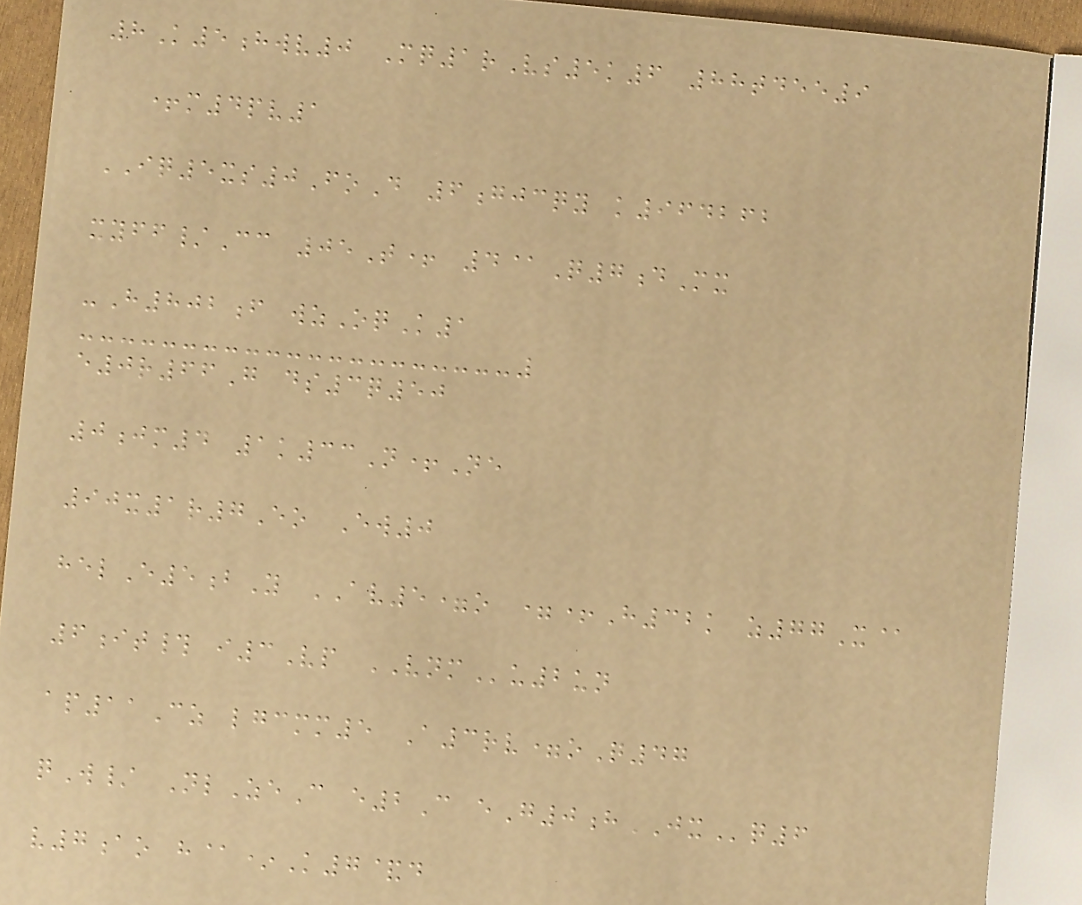8K5hwv0 Mq1rVs5k6 88tdee9
+m4pv1
IQ5xs0FoD 6gjcqy k964262
xyff/Cc 05T+ 4@Q7dMx
-H802f wzOqK1
e0r66G ds3q50
0jm4 1k33N+Ne
90x1r7Eo Ew0
helE5bY AV5=o =+H32k z77X@
6it# i3Vp VNMu2un
ap11Cz lgcmm5 A3rv=oQ47
qW/ NlZeC e2C eG0hJXq6
v7ao h@*K7&d
